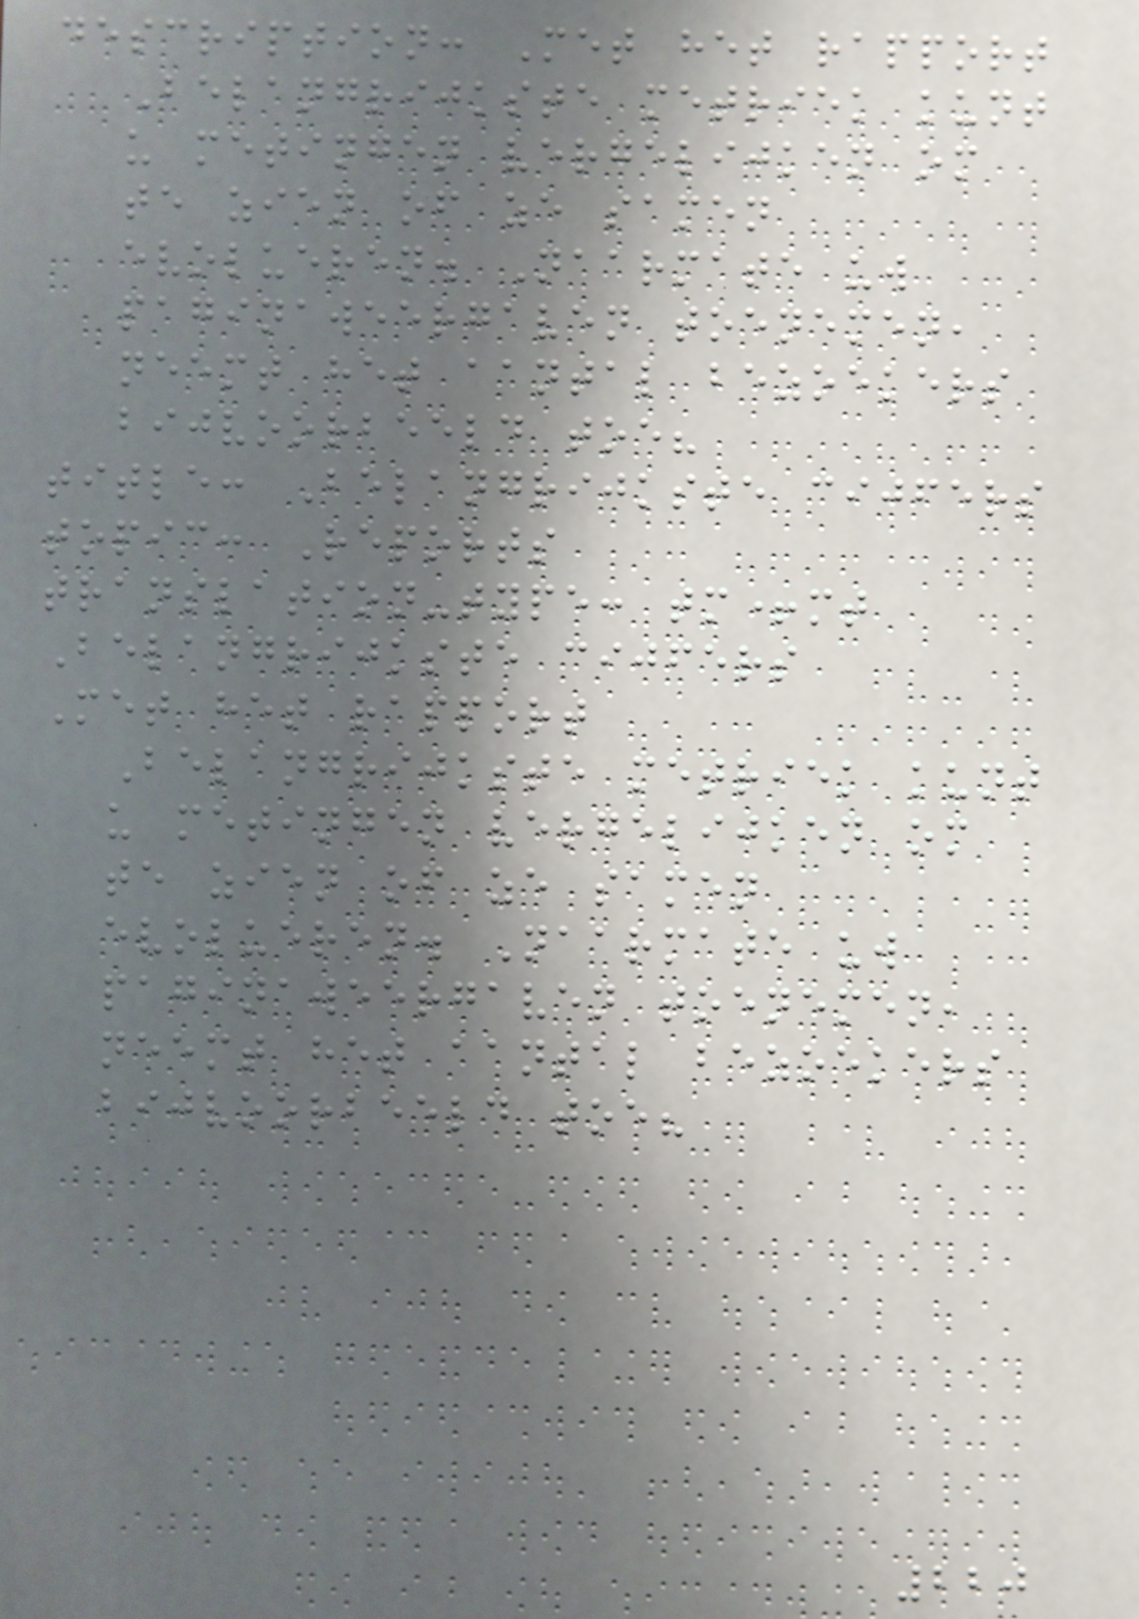description: Met het rapport
Belangrijkste metriek kunt
u metingen vergelijken om
te zien of ze samen
evolueren. Naarmate uw
paginaweergaven toenemen,
neemt het aantal bezoekers
bijvoorbeeld toe?
title: Belangrijkste cijfers
topic: Reports
translation-type: tm+mt
Belangrijkste cijfers
Met het rapport
Belangrijkste metriek kunt
u metingen vergelijken om
te zien of ze samen
evolueren. Naarmate uw
paginaweergaven toenemen,
neemt het aantal bezoekers
bijvoorbeeld toe?
220
